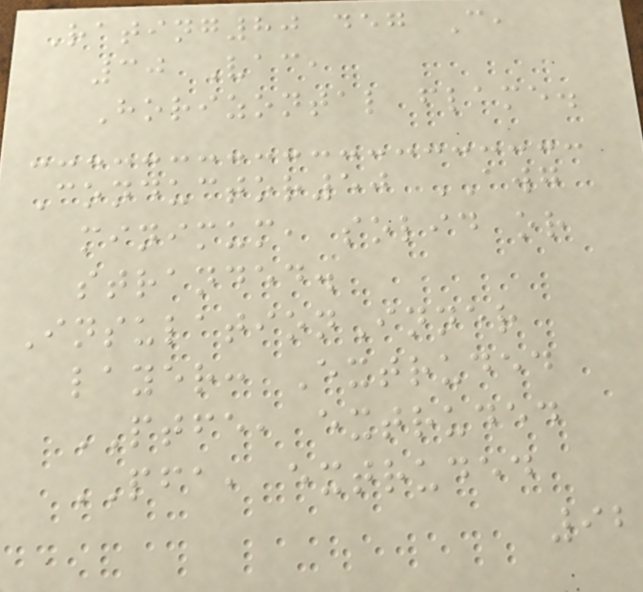Rating80 deg C,
30 Vac,
Horizontal flame.
Conductor50 AWG
minimum, solid or
stranded.
InsulationInner
layer: Extruded
PTFE, extruded
PFA, extruded
92
